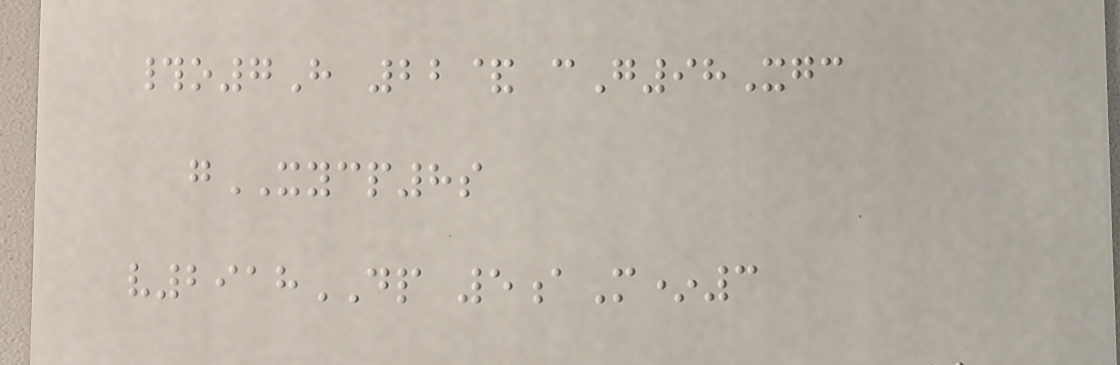#o7H 22& cG98Xgc
gXYCP8s
v2918DP 5aM*3
